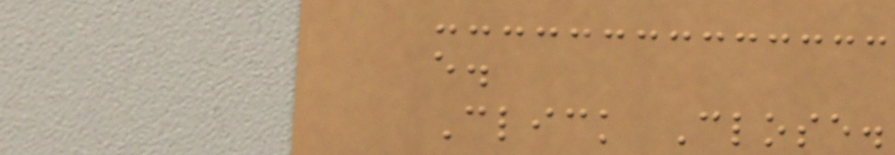e.
Click Close.
